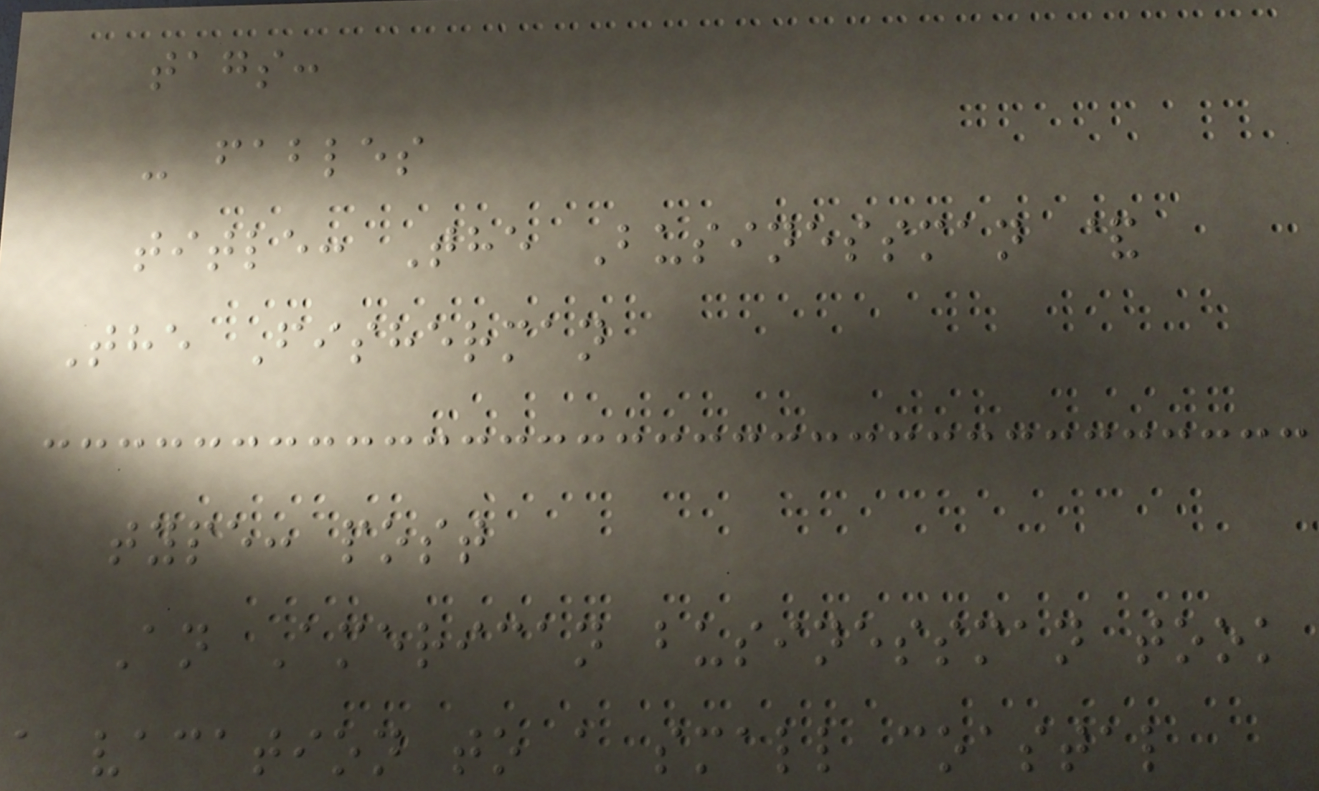tags:
- fables
title: The Businessman &
The Fisherman
type: post
An American businessman took
a vacation to a small coastal
